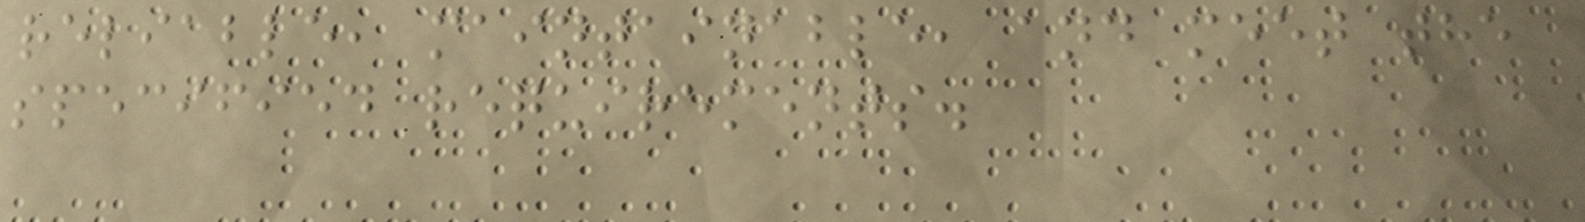reliable, maintainable, and meet the
specified requirements.
